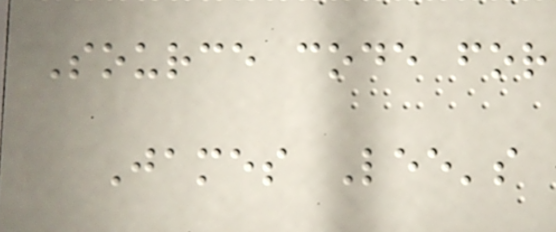Source code for
James Lee's
